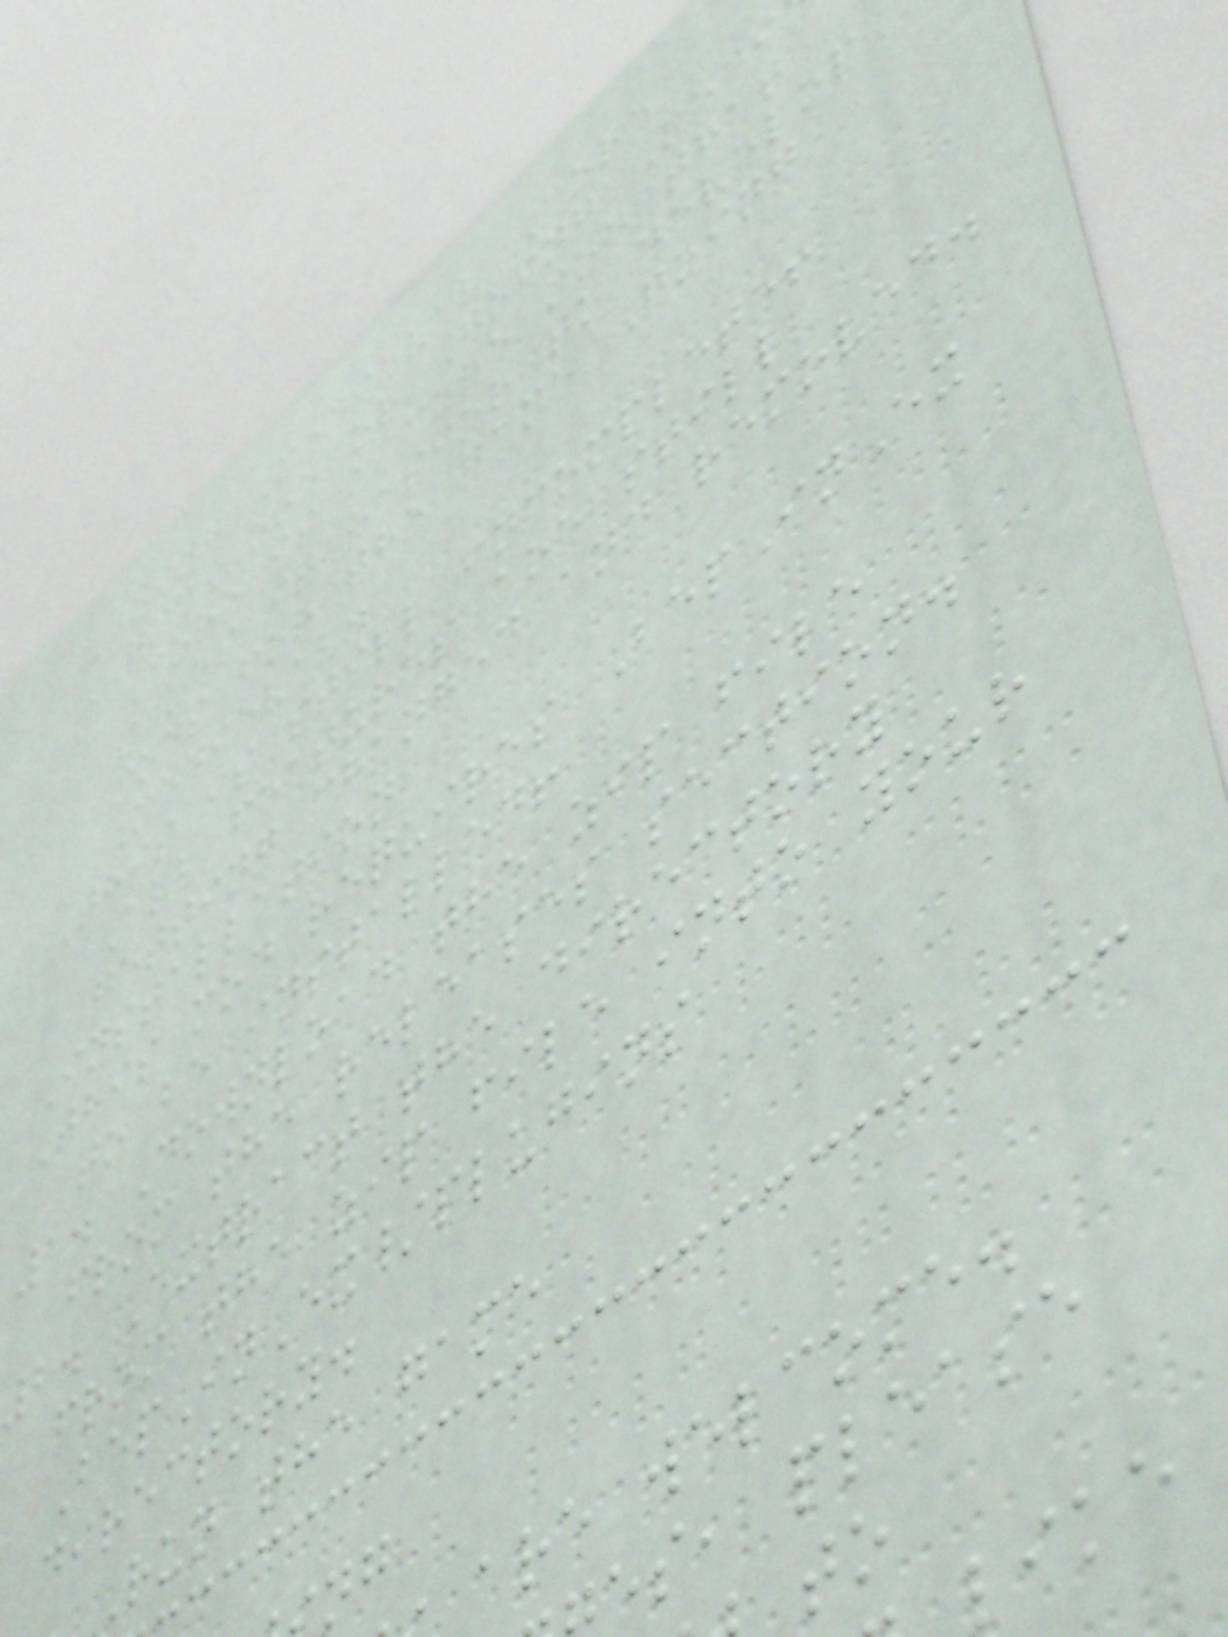Going Medieval Core
GMCore or Going Medi
Core is a core mod that
makes it easier to develop
mods for the game Going
Medieval.
This is still incomplete!
All features are still
getting changed and removed.
Installation
This mod requires BepInEx
to be installed!
1. Download the zip file
from the releases section.
2. Extract the directory
from the zip file into your
BepInEx/plugins
directory.
Run the game
are welcome.
es, please
